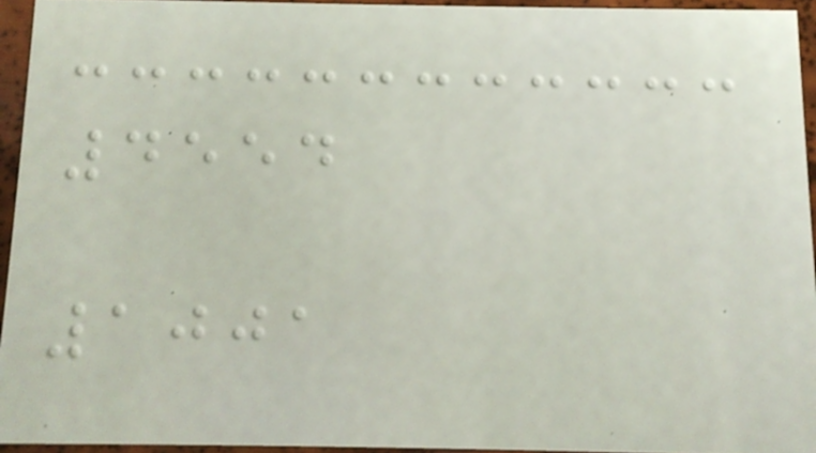4554
1001
